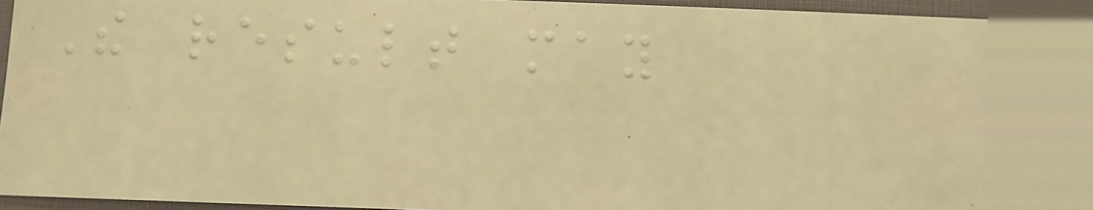The result may
